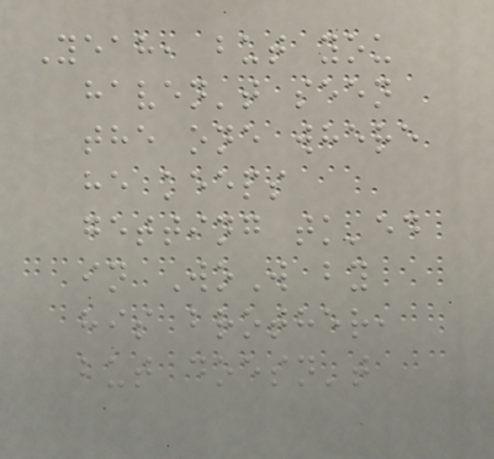Yeah, but you
haven't seen
the one where
he keeps
getting tk'ed
in WoW by
his brother,
but doesn't
